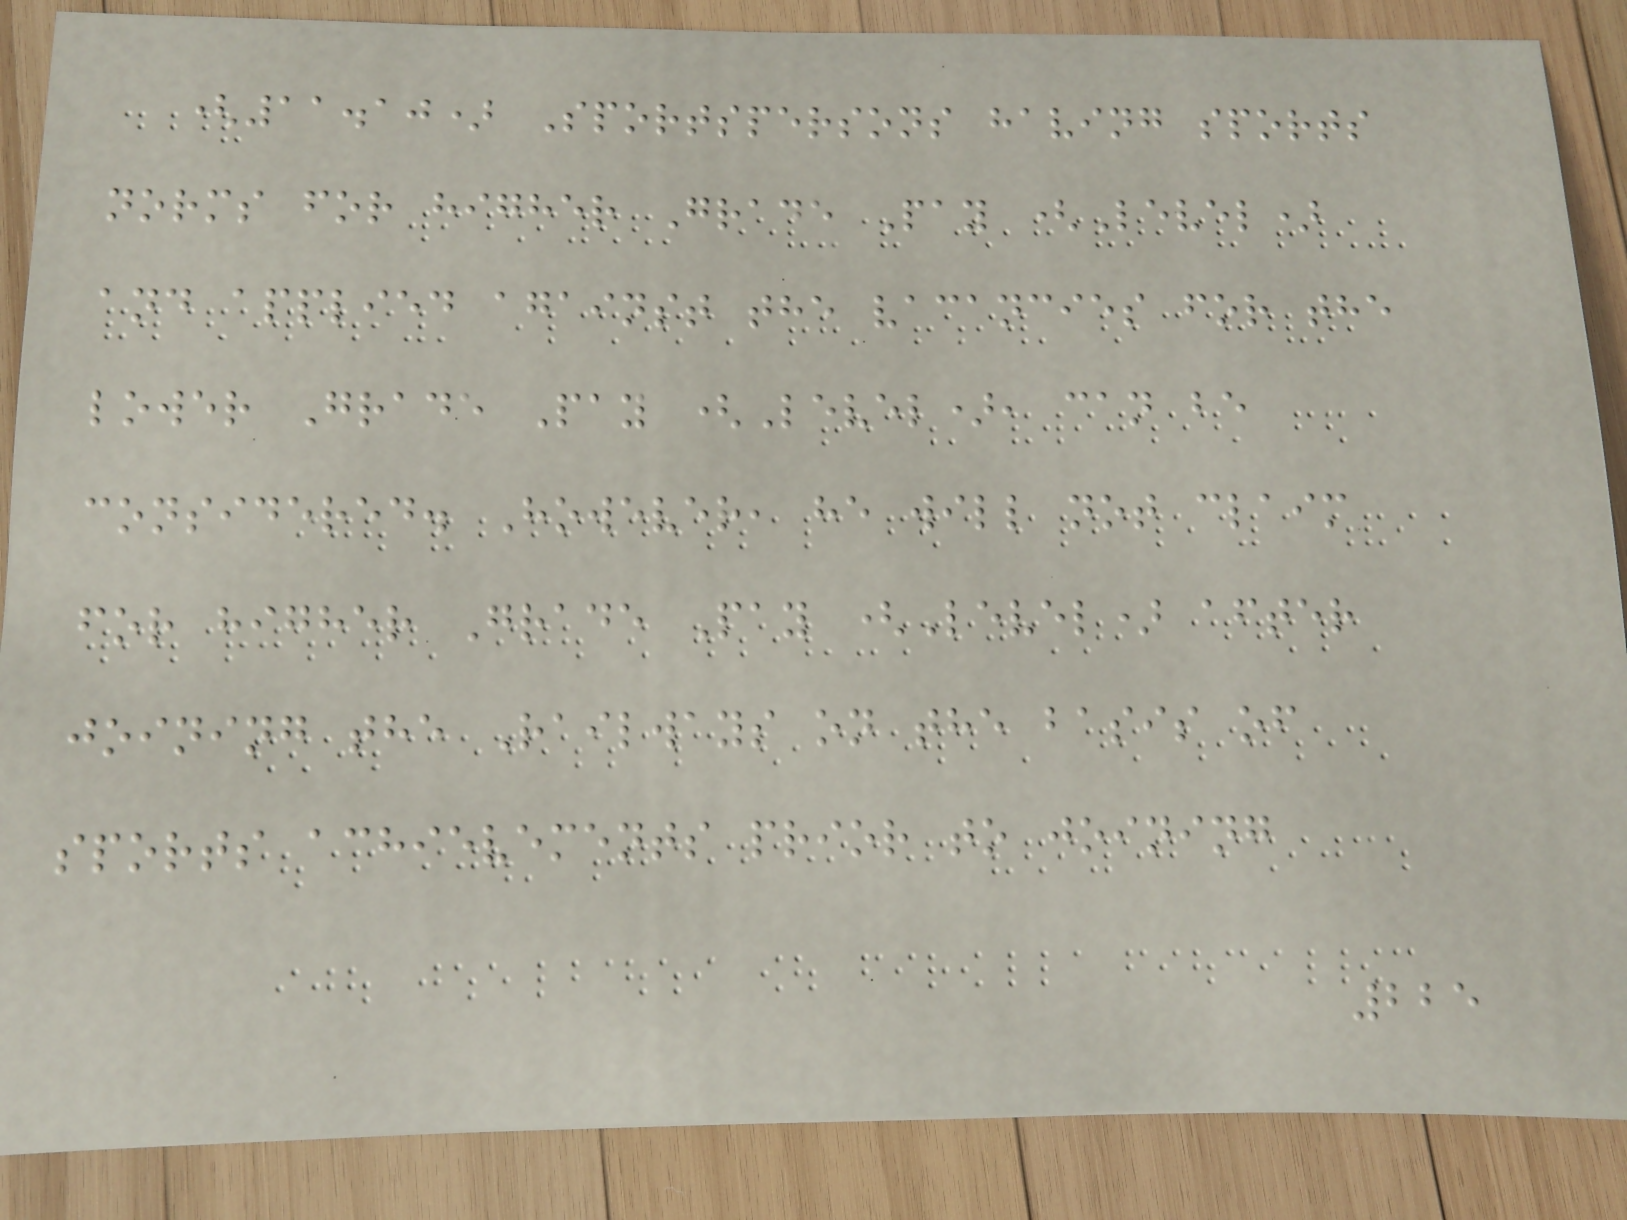(11.10) Sportspersons having sports
norms for higher Grade Pay (Level)
and applied against the vacancies for the
lower Grade Pay (Level), can be
considered. However, he will not claim
for higher Grade Pay (Level) after
joining the Railways on the basis of
sports achievements prior to joining
225
